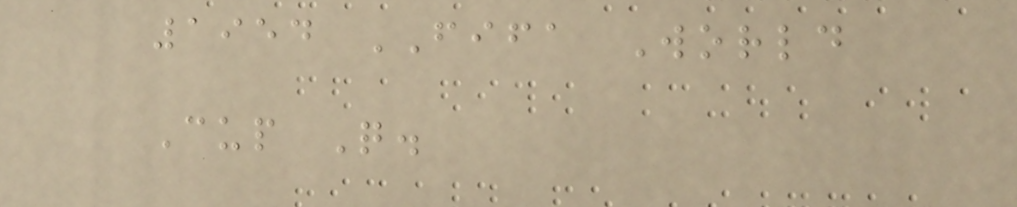1954 FIFA World
Cup Q.
